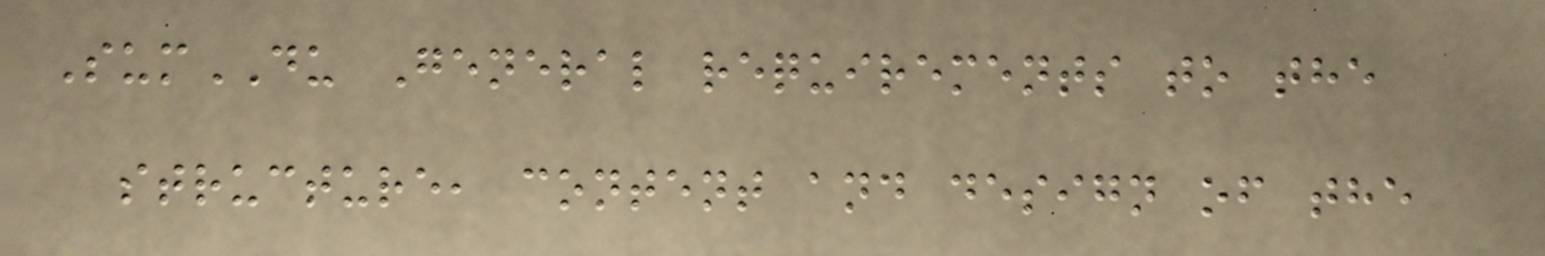SumDU General requirements to the
structure, content and design of the
